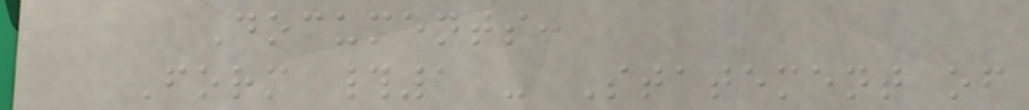Documents:
Form #1 - Statement of
